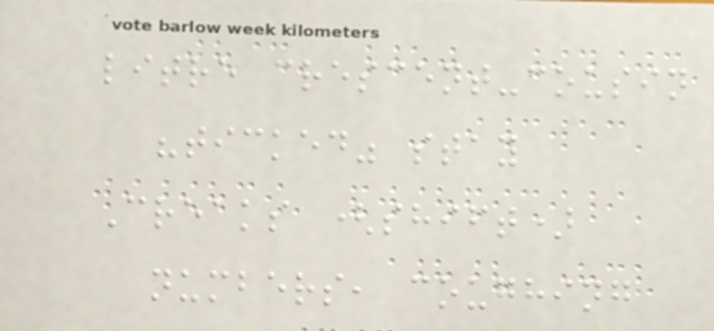litre crescent-cousin
"ticked" stay
Creaks (shift)
numbers, coughing
